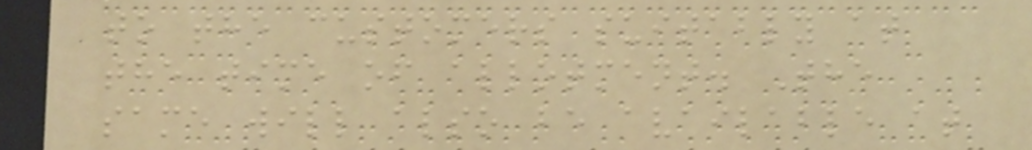to the customers suitably at
the time of allotment. The
same will also be available at
